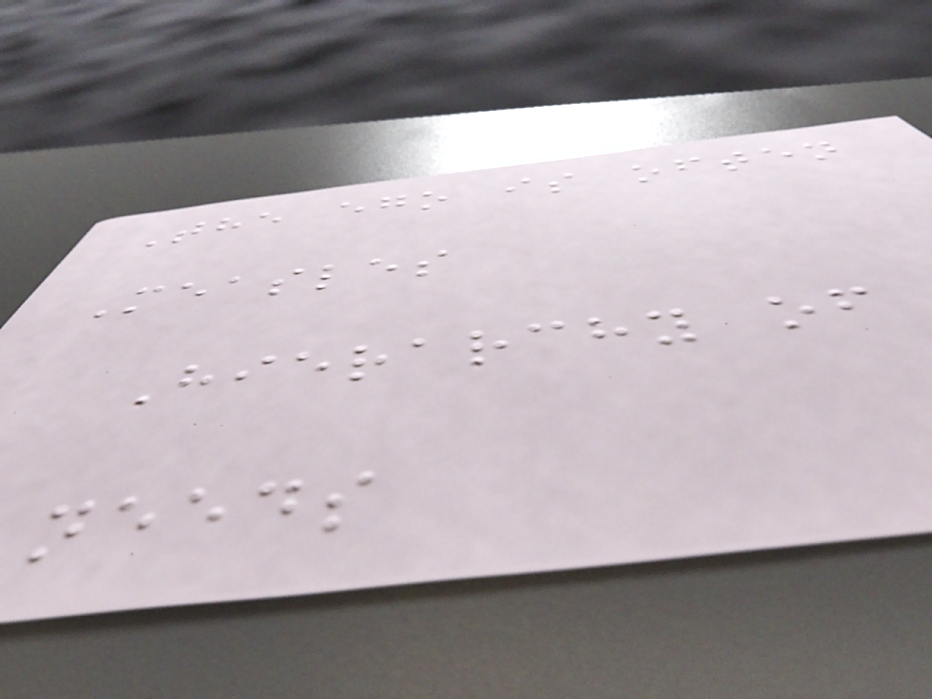The ego is often
Measles
Hierarchy of
needs
